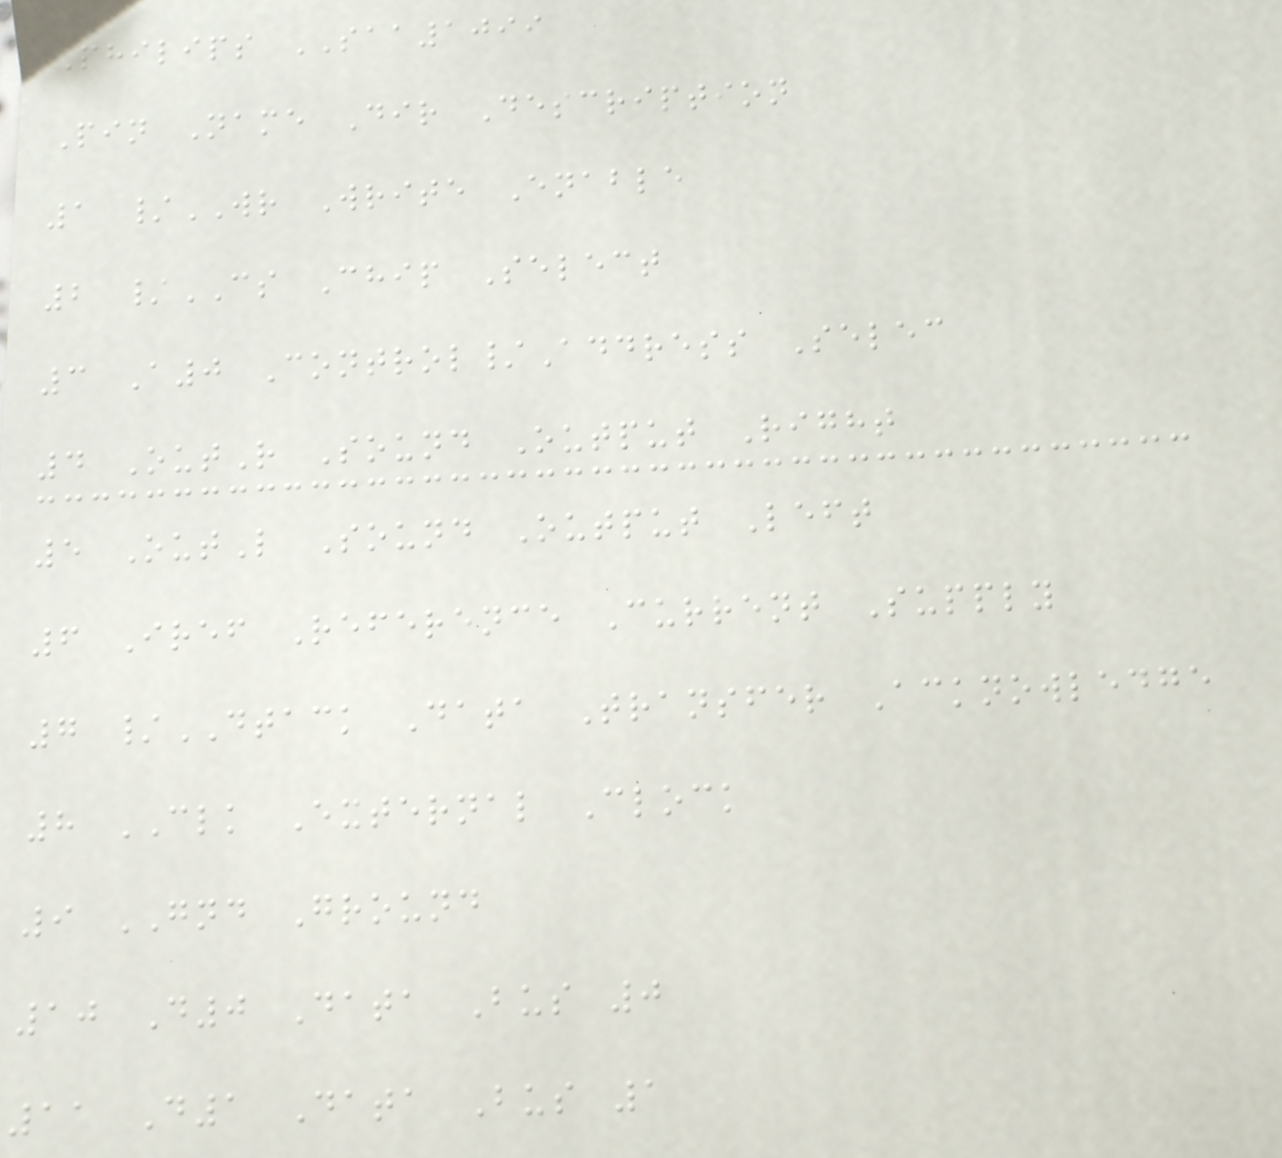Philips SAA1099
Pin Name Dir Description
1 /WR Write Enable
2 /CS Chip Select
3 A0 Control/Address Selec
4 OutR Sound Output Right
5 OutL Sound Output Left
6 Iref Reference Current Supply
7 /DTACK Data Transfer Acknowledge
8 CLK External Clock
9 GND Ground
10 D0 Data Bus 0
11 D1 Data Bus 1
